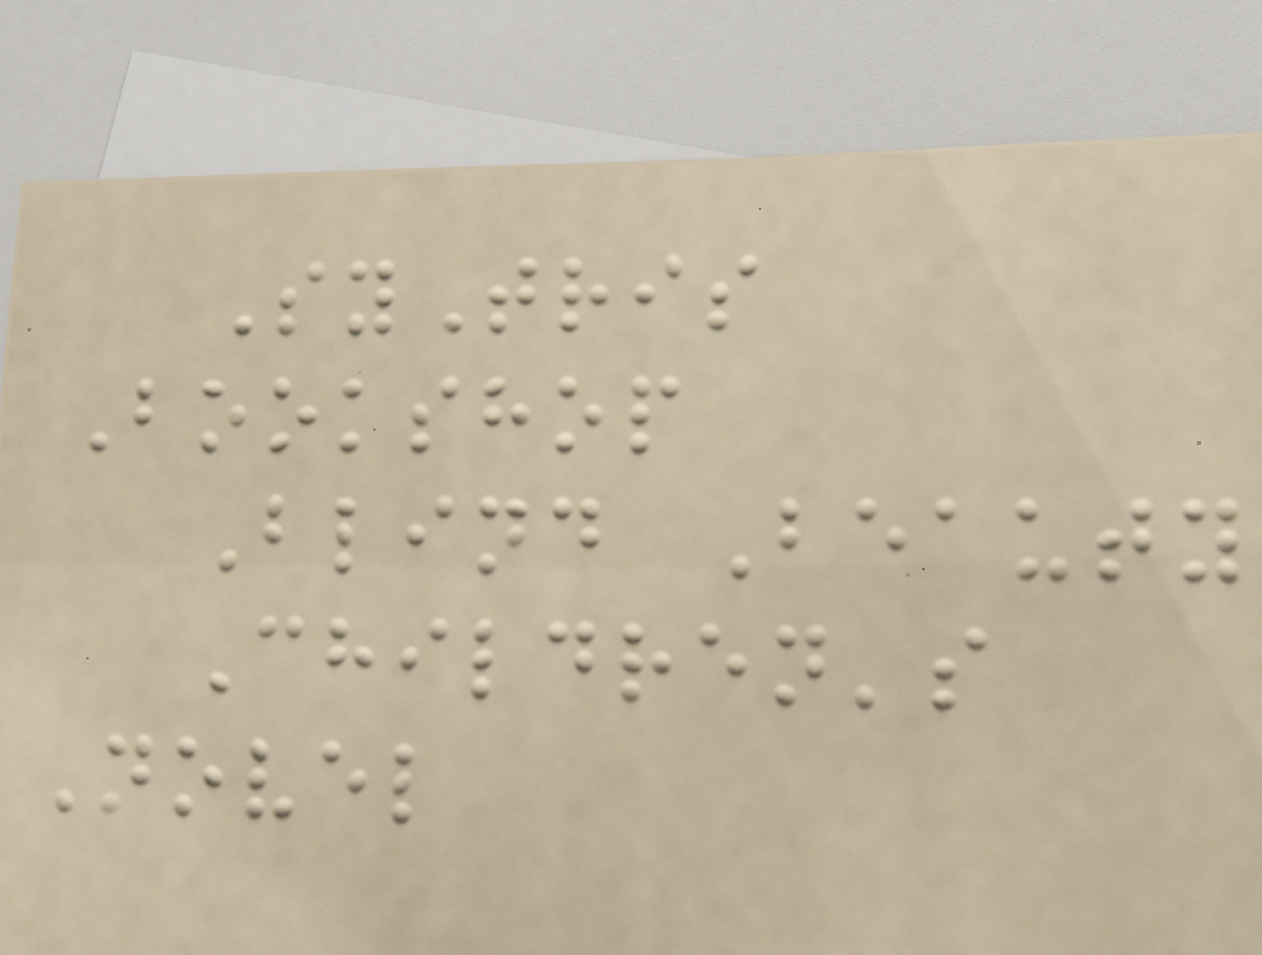SyTris
Bookshop
Blind Beauty
Children's
Novel
